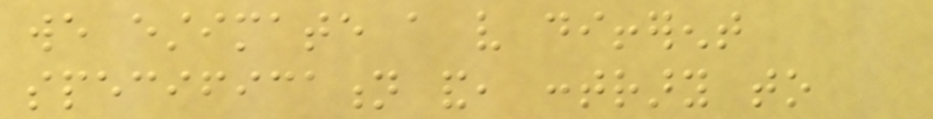we estimate a very different
specification and, contrary to
